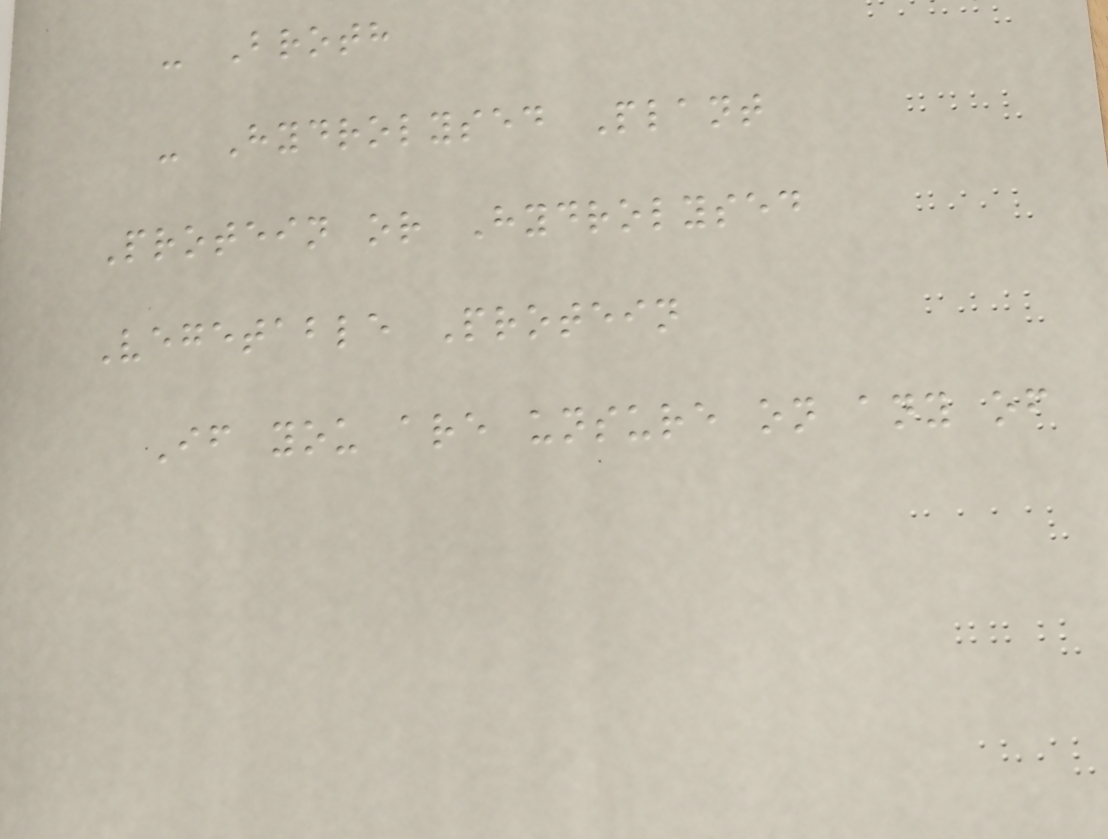- Broth
- Hydrolysed Plant
Protein or Hydrolysed
Vegetable Protein
If you are unsure on any of
